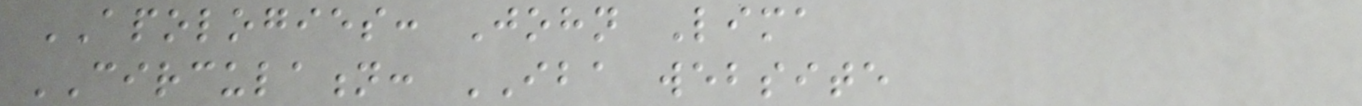APOLOGIES: John Lima
CIRCULATION: IBA website
